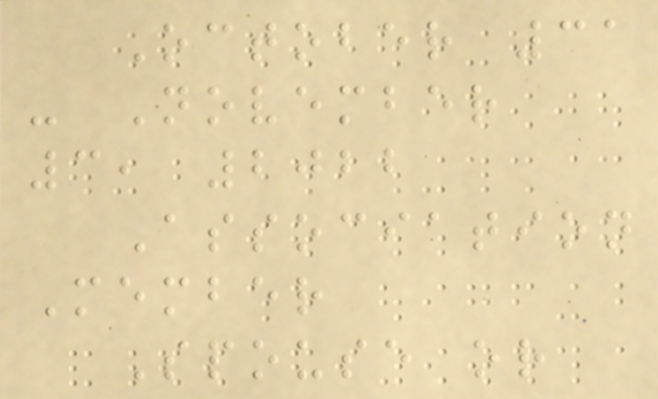October 31
- November
3, 2022
Association
Member
Spouse or
